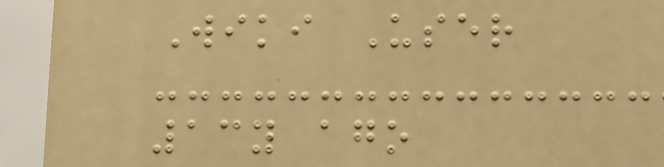Wiki User
13y ago
